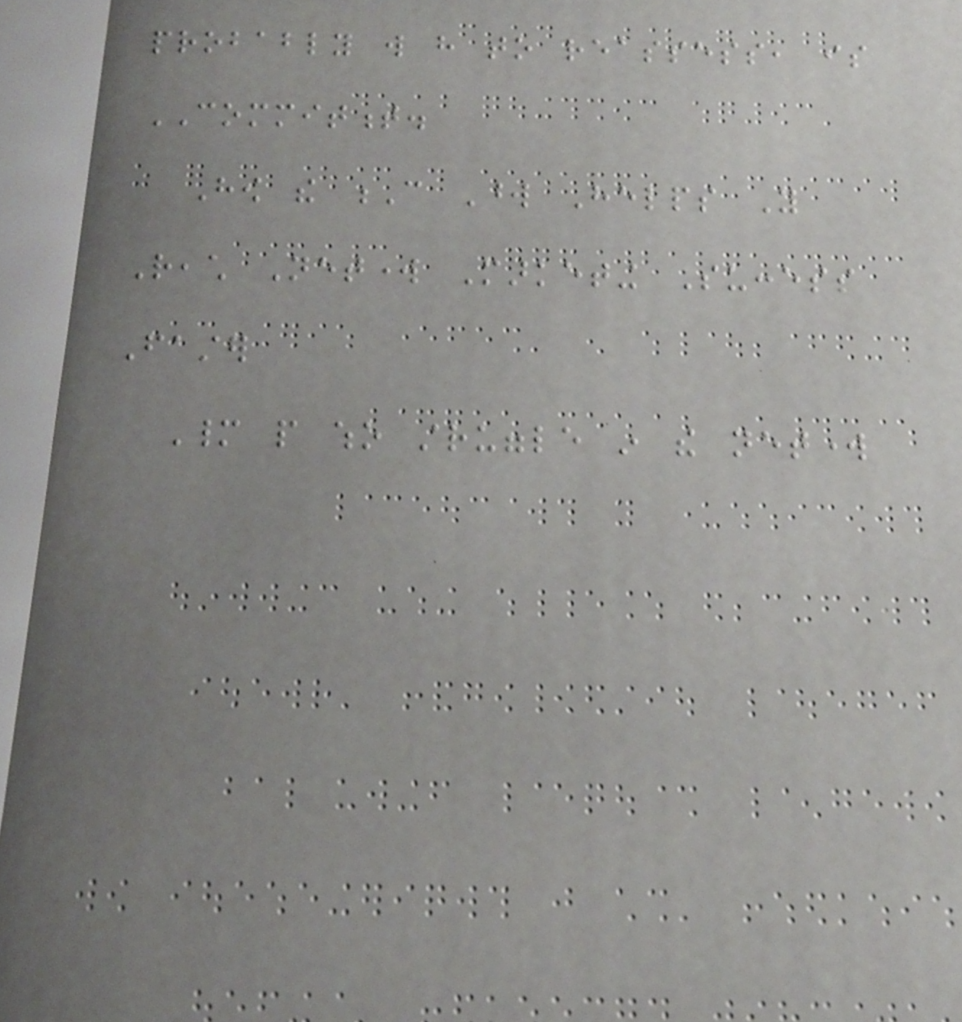probably will have to reassess, is
COMMITMENT.
How the C Word Helps You
Reach Network Marketing Success
Faster
Many people who struggle in the network
